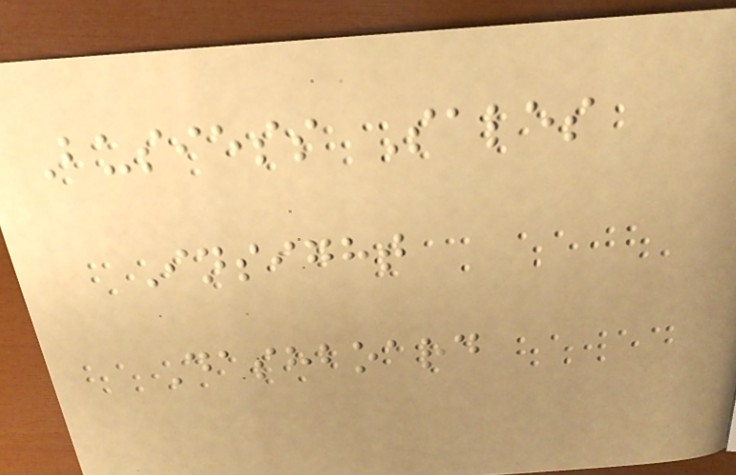Busiess Sales
Insight
Dashboard
